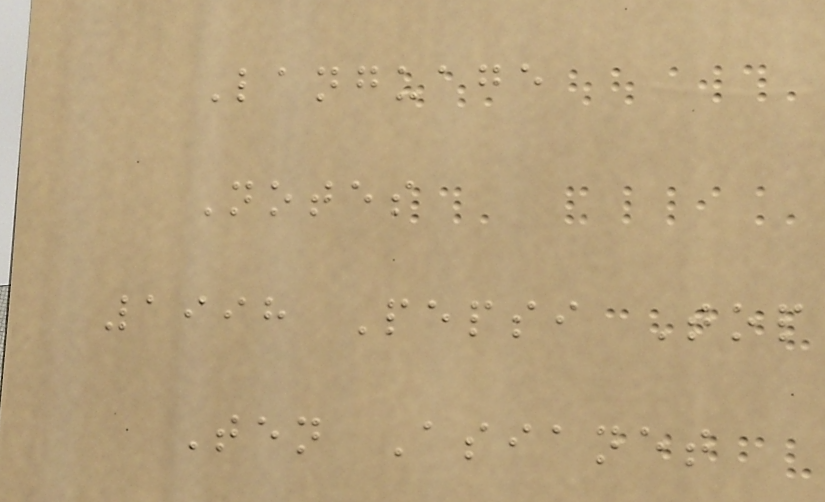Language
Notes
1998 Pepsi Top
Ten Asianet
